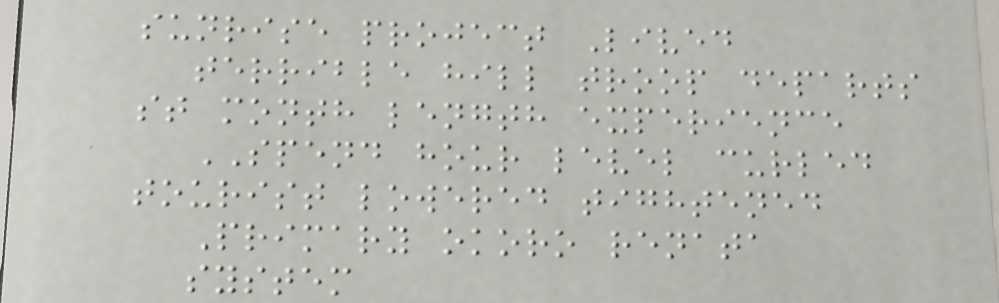sunrise project Lived
terrible hill troop departs
st month length experience
SPEND hour level curled
tourist lowered tightened
Primary okoro renata
system
